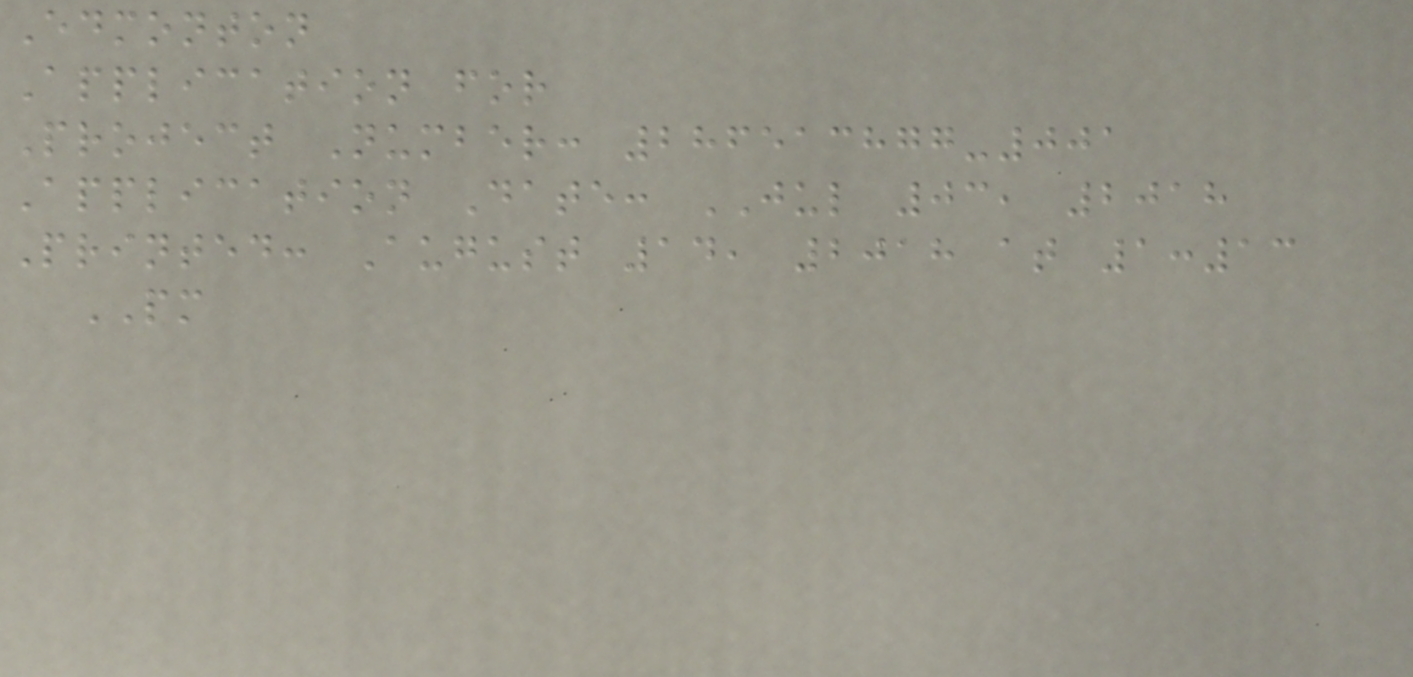Edmonton
Application for
Project Number: 286513877-001
Application Date: JUL 03, 2018
Printed: August 14, 2018 at 1:13
PM
